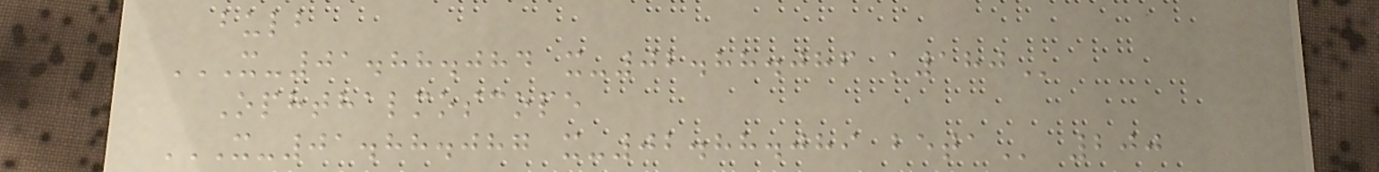bulb
X-01.88.084 X-02.88.086 K180
Ophthalmoscope
X-01.88.087 X-02.88.089 BETA 200
